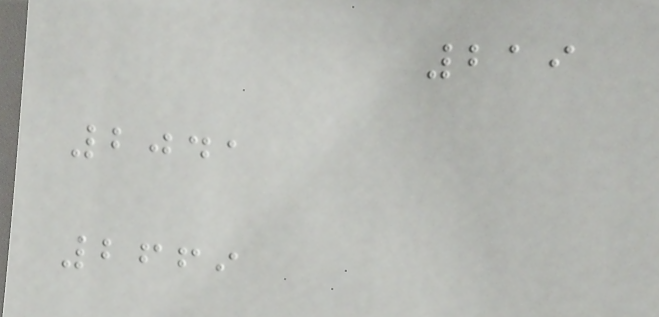219
2041
2669
